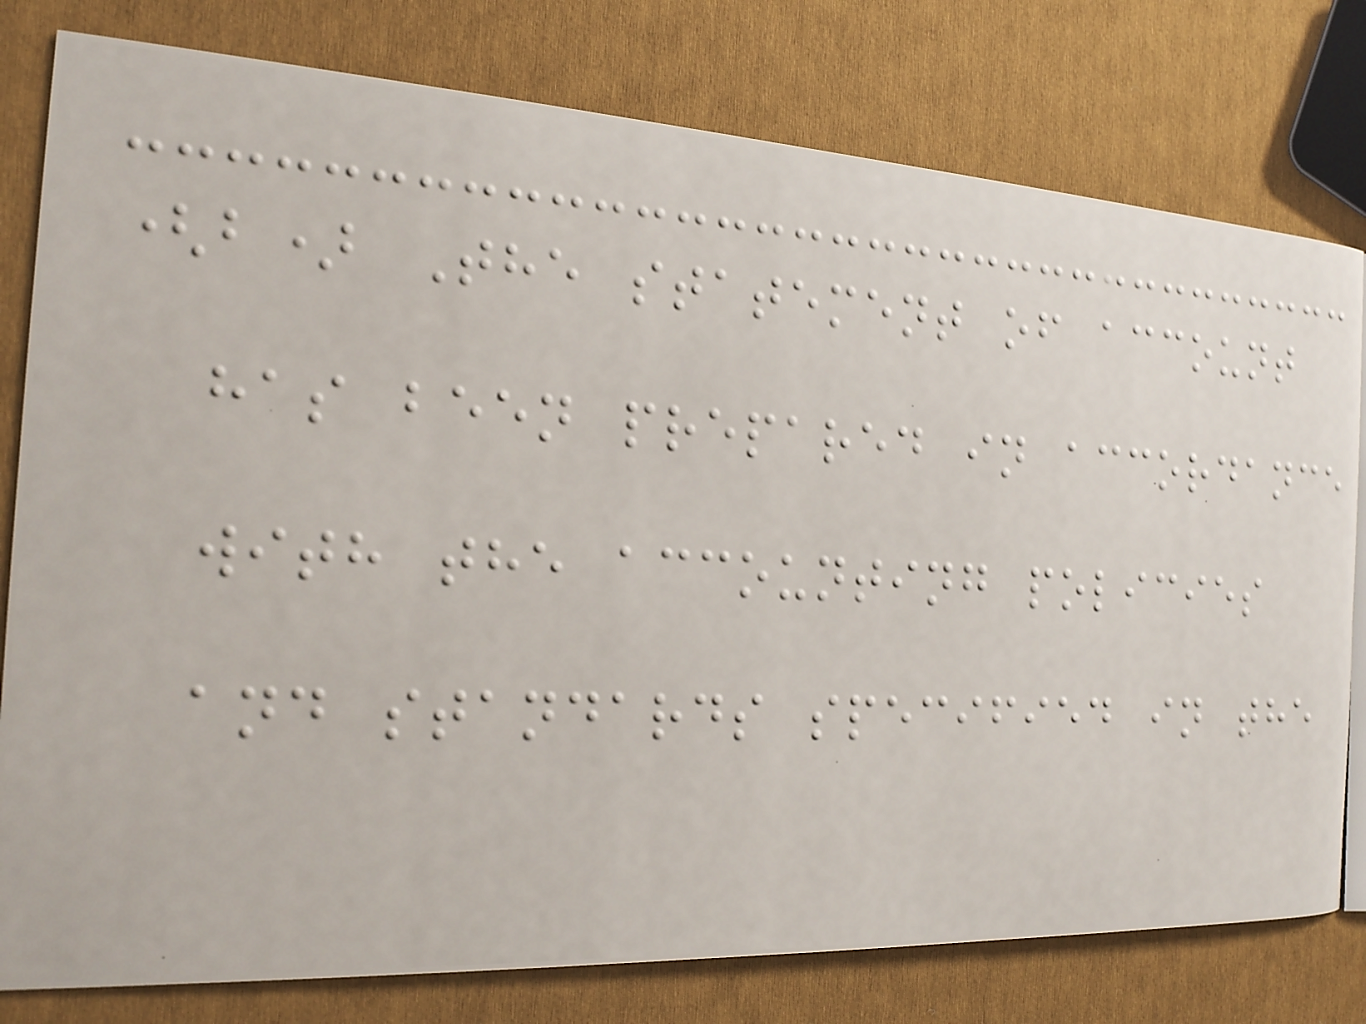(b) The statement of account
has been prepared in accordance
with the accounting policies
and standards specified in the
